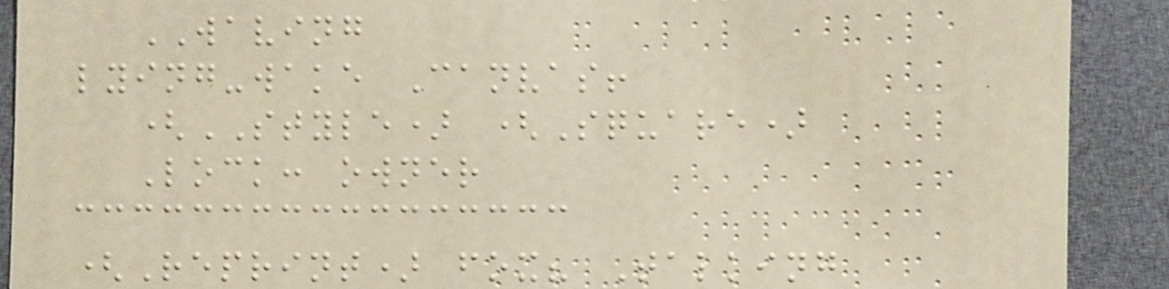WAVING
lying-wake Canvas!
(STYLE) (Square)
Lock: owner
(Reprint) fox? Talking
